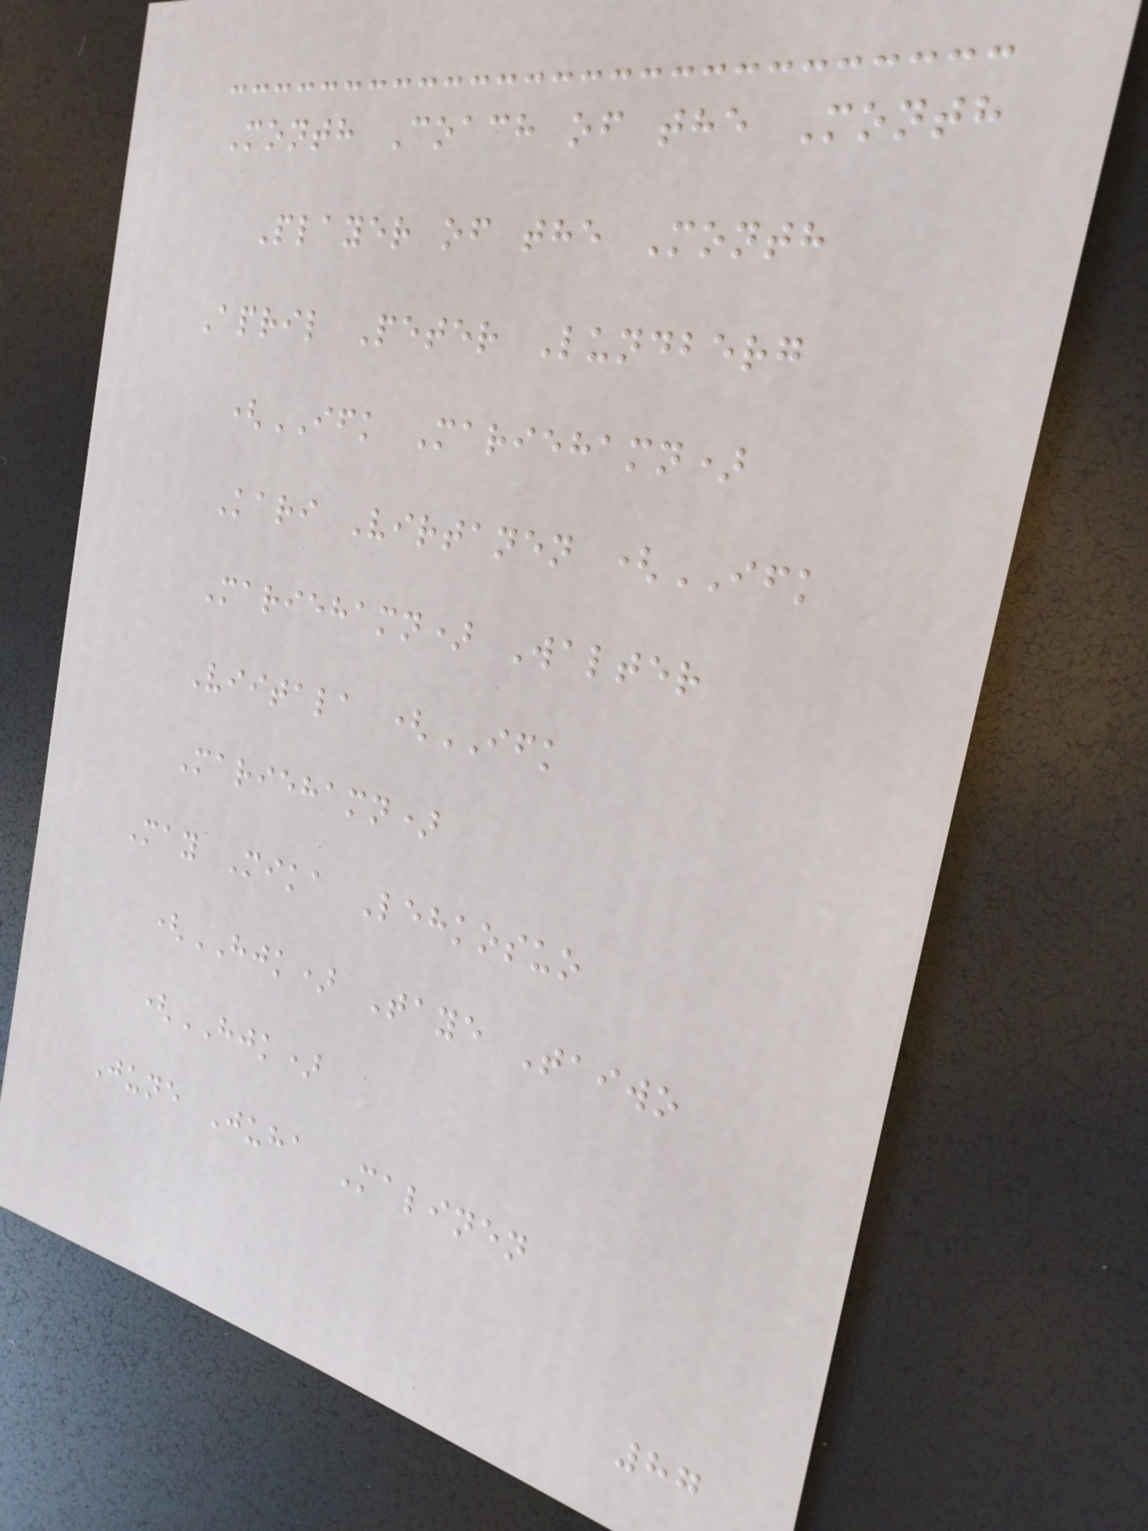Month Coach of the Month
Player of the Month
April Peter Lundberg
(IFK Mariehamn)
Kari Virtanen (IFK
Mariehamn) Walter
Viitala (IFK
Mariehamn)
May Mika Lehkosuo
(HJK) Taye Taiwo
(HJK)
June Juha Malinen
87
